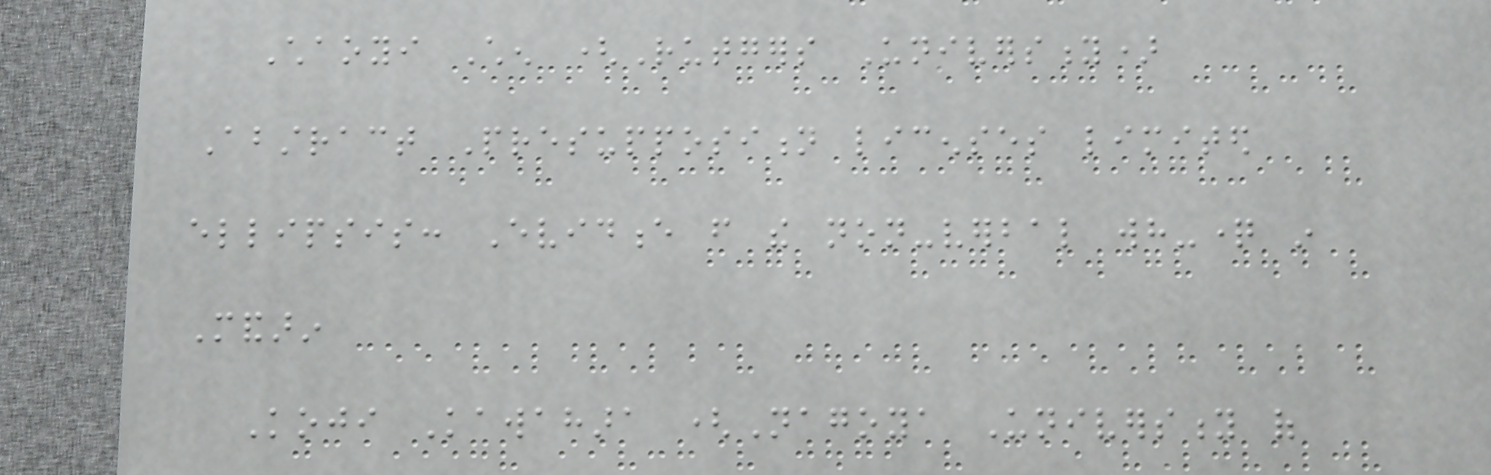Chaoyi Chen (Rutgers University)
Abstract Presupposition licenses limited
ellipsis: Evidence from the non-verbal wh-question in
Mandarin
Koji Kawahara (Nagoya University of
